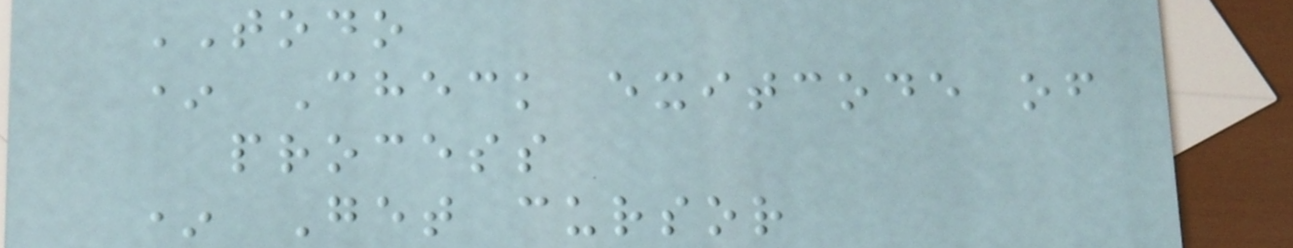TODO
* Check exitcode of
process
* Get cursor
